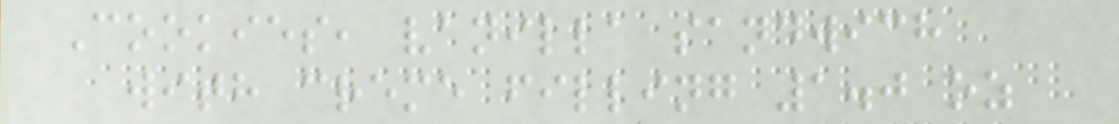Cookies, vanilla sandwich
with creme filling 1.0 oz
